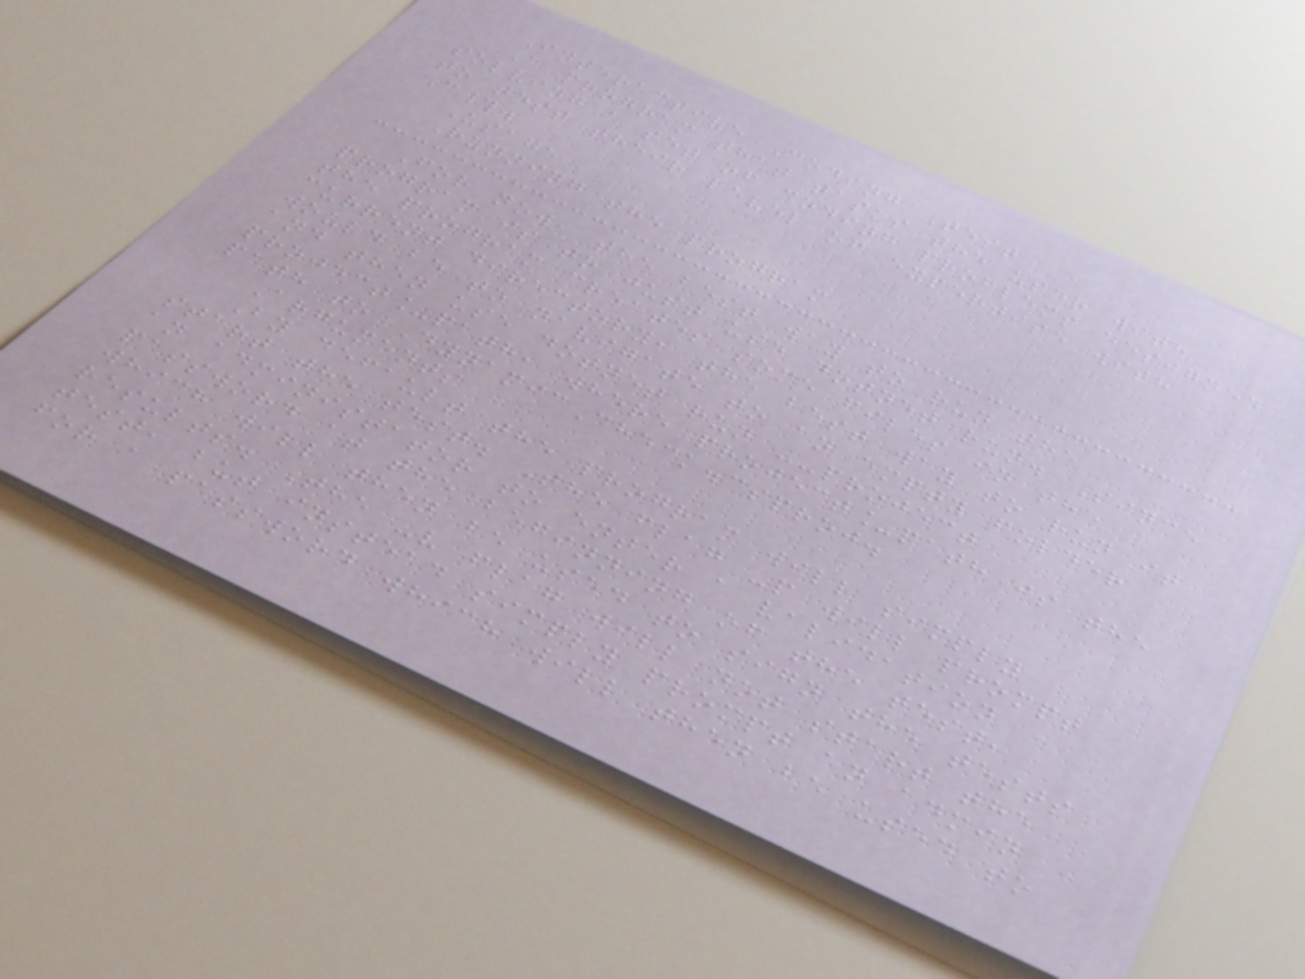Interactive Coding Test
A program that tasks the user with
solving a set of coding problems designed
to test their level of expertise with
C#.
Usage
Running the program
For now, the best way to run the
program is to just use dotnet run. Since
the program creates some files in the
current directory, the best way to run it
would be to navigate to an empty folder
and then use dotnet run --project
project_path, where project_path is the
path to DynamicCheck.csproj.
Arguments
By default the program will simply
start the test. The flag -p will prompt
an administator to enter a validation
password at the beginning of the test,
which will then be used to sign the tests
results. The -v flag will not start the
test, but instead simply prompt an admin
for a password which will then be used to
